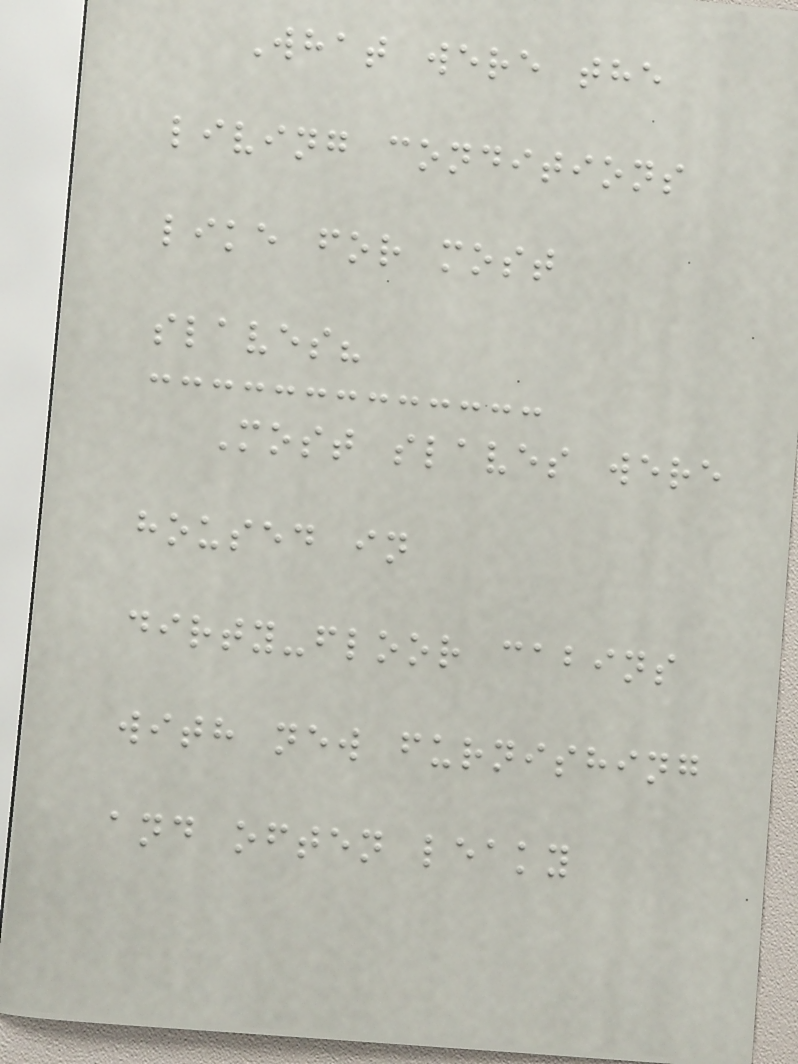What were the
living conditions
like for most
slaves?
Most slaves were
housed in
dirty-floor cabins
with new furnishing
and often leaky
